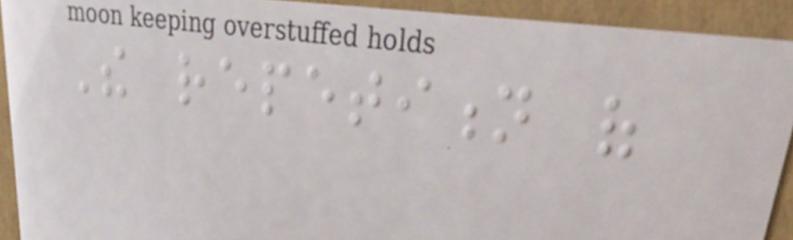The repetition of
